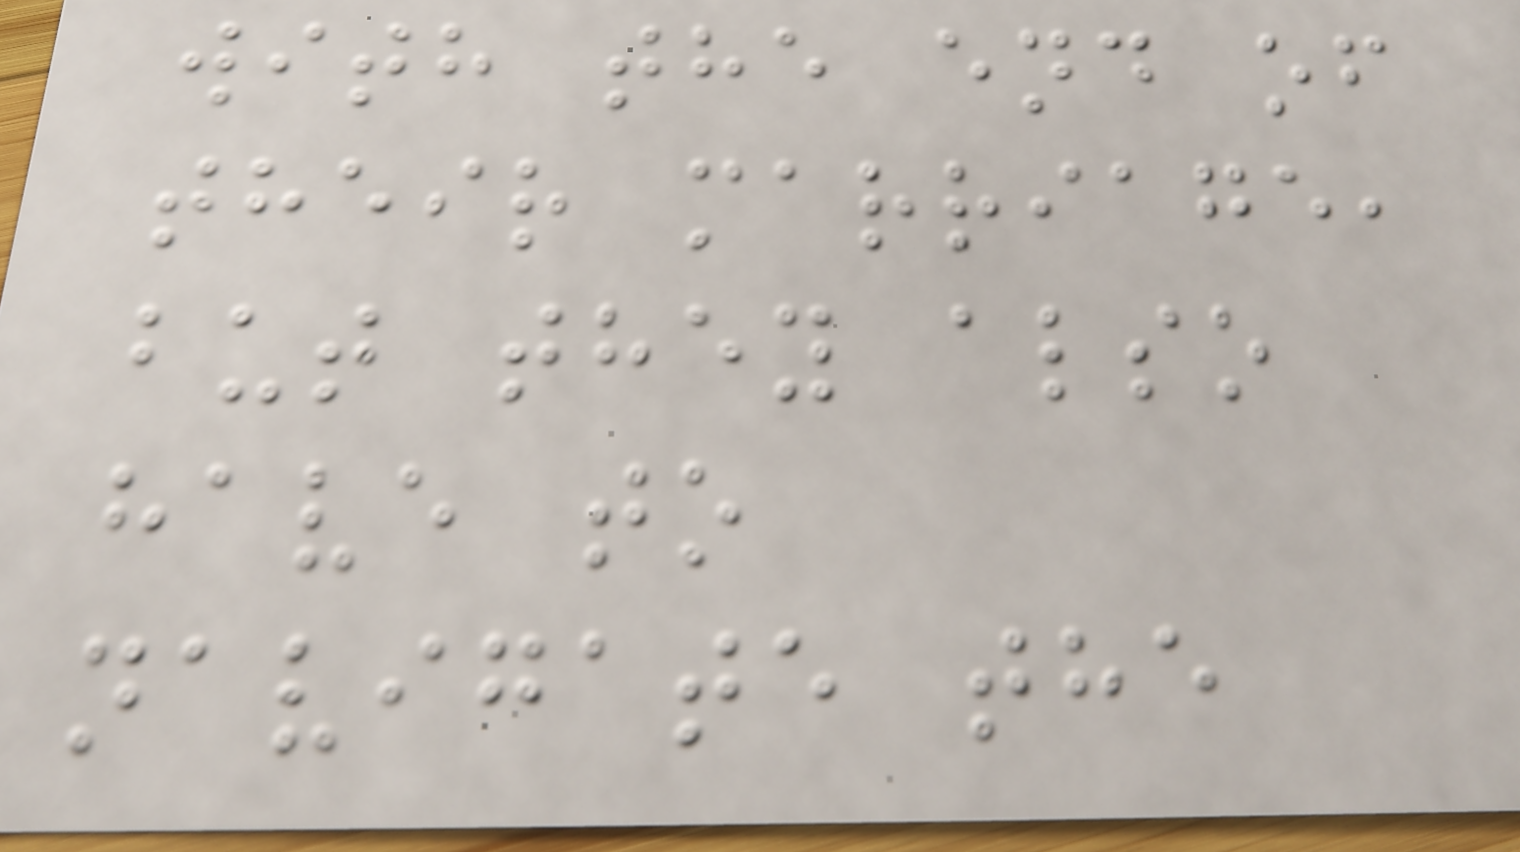with the end of
their marriage,
but they also
have to
navigate the
